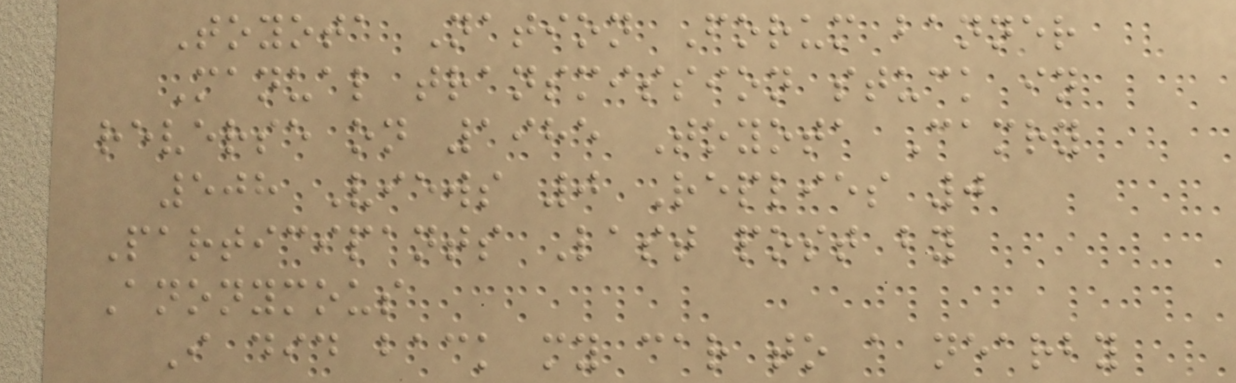Toyota Nation Forum banner
Manual transmission stuck in
reverse on 1985 Toyota Camry
508 Views 0 Replies 0
Participants Last post by
Anonymous
I did back my car to a nearby
